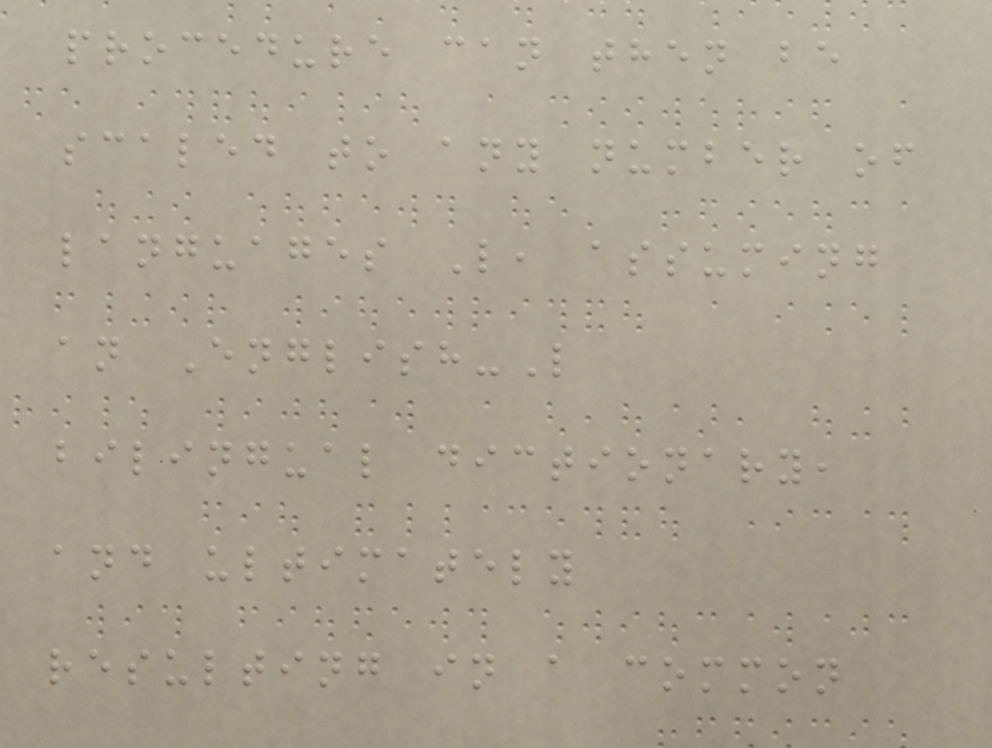procedure can then be
scaled to any number of
languages L, assuming
an English-L
bilingual dictionary,
and ultimately
resulting in a common
